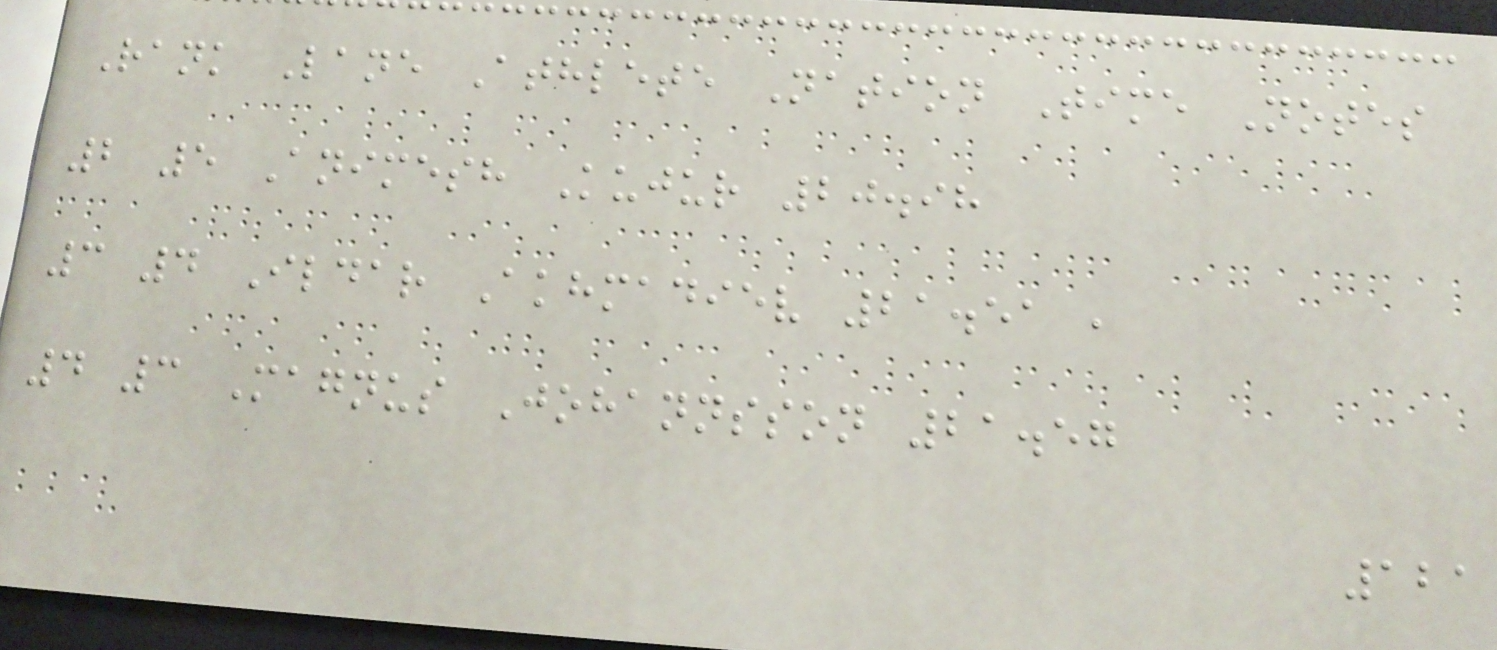Rank Lane Athlete Nation Time Notes
2 5 Animesh Kujur 20.98
3 4 Ildar Akhmadiev 21.51 ,
4 3 Magnus Johannsson 21.57
121
